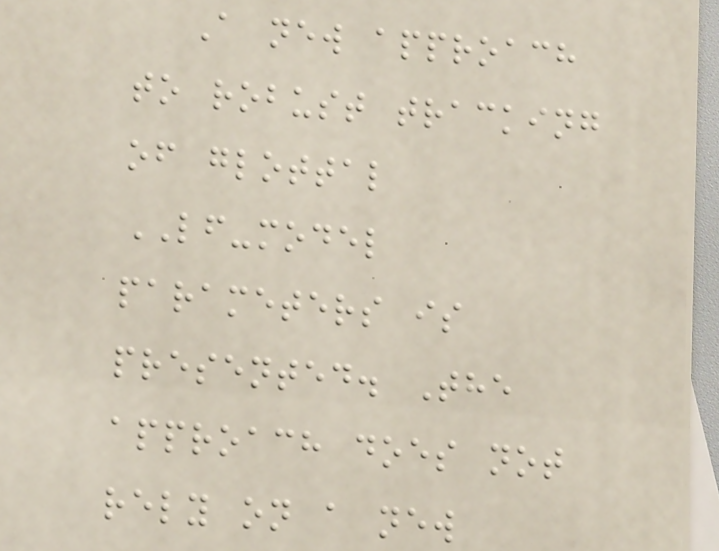A new approach
to robust tracking
of glottal
LF-model
parameters is
presented. The
approach does not
rely on a new
